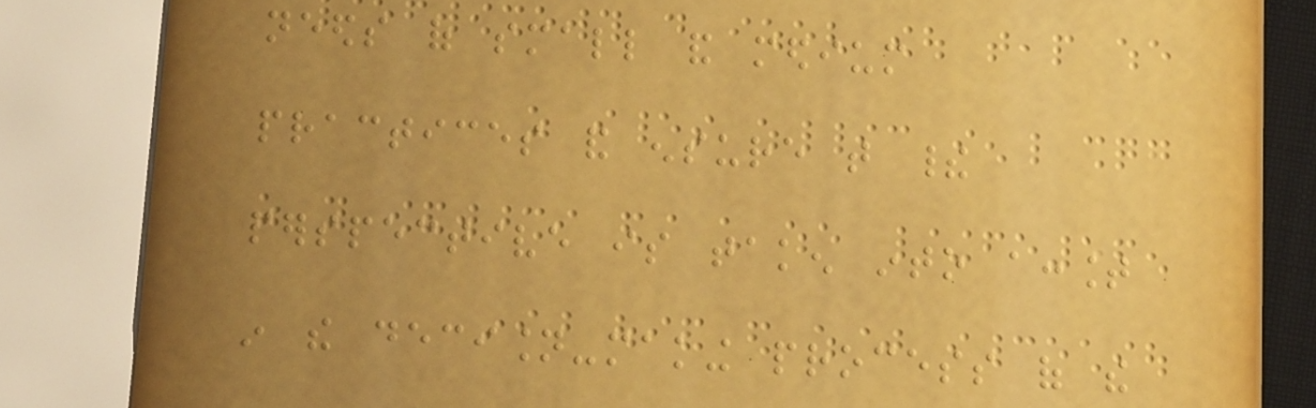needs of small and medium
practices and ensure that their
perspective is taken into account
in the decision-making process of the
